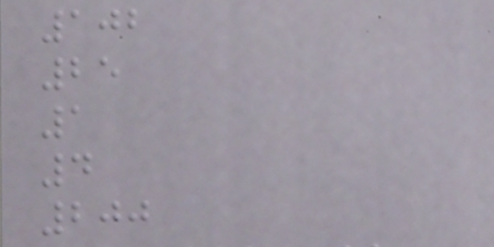102
25
1
4
200
